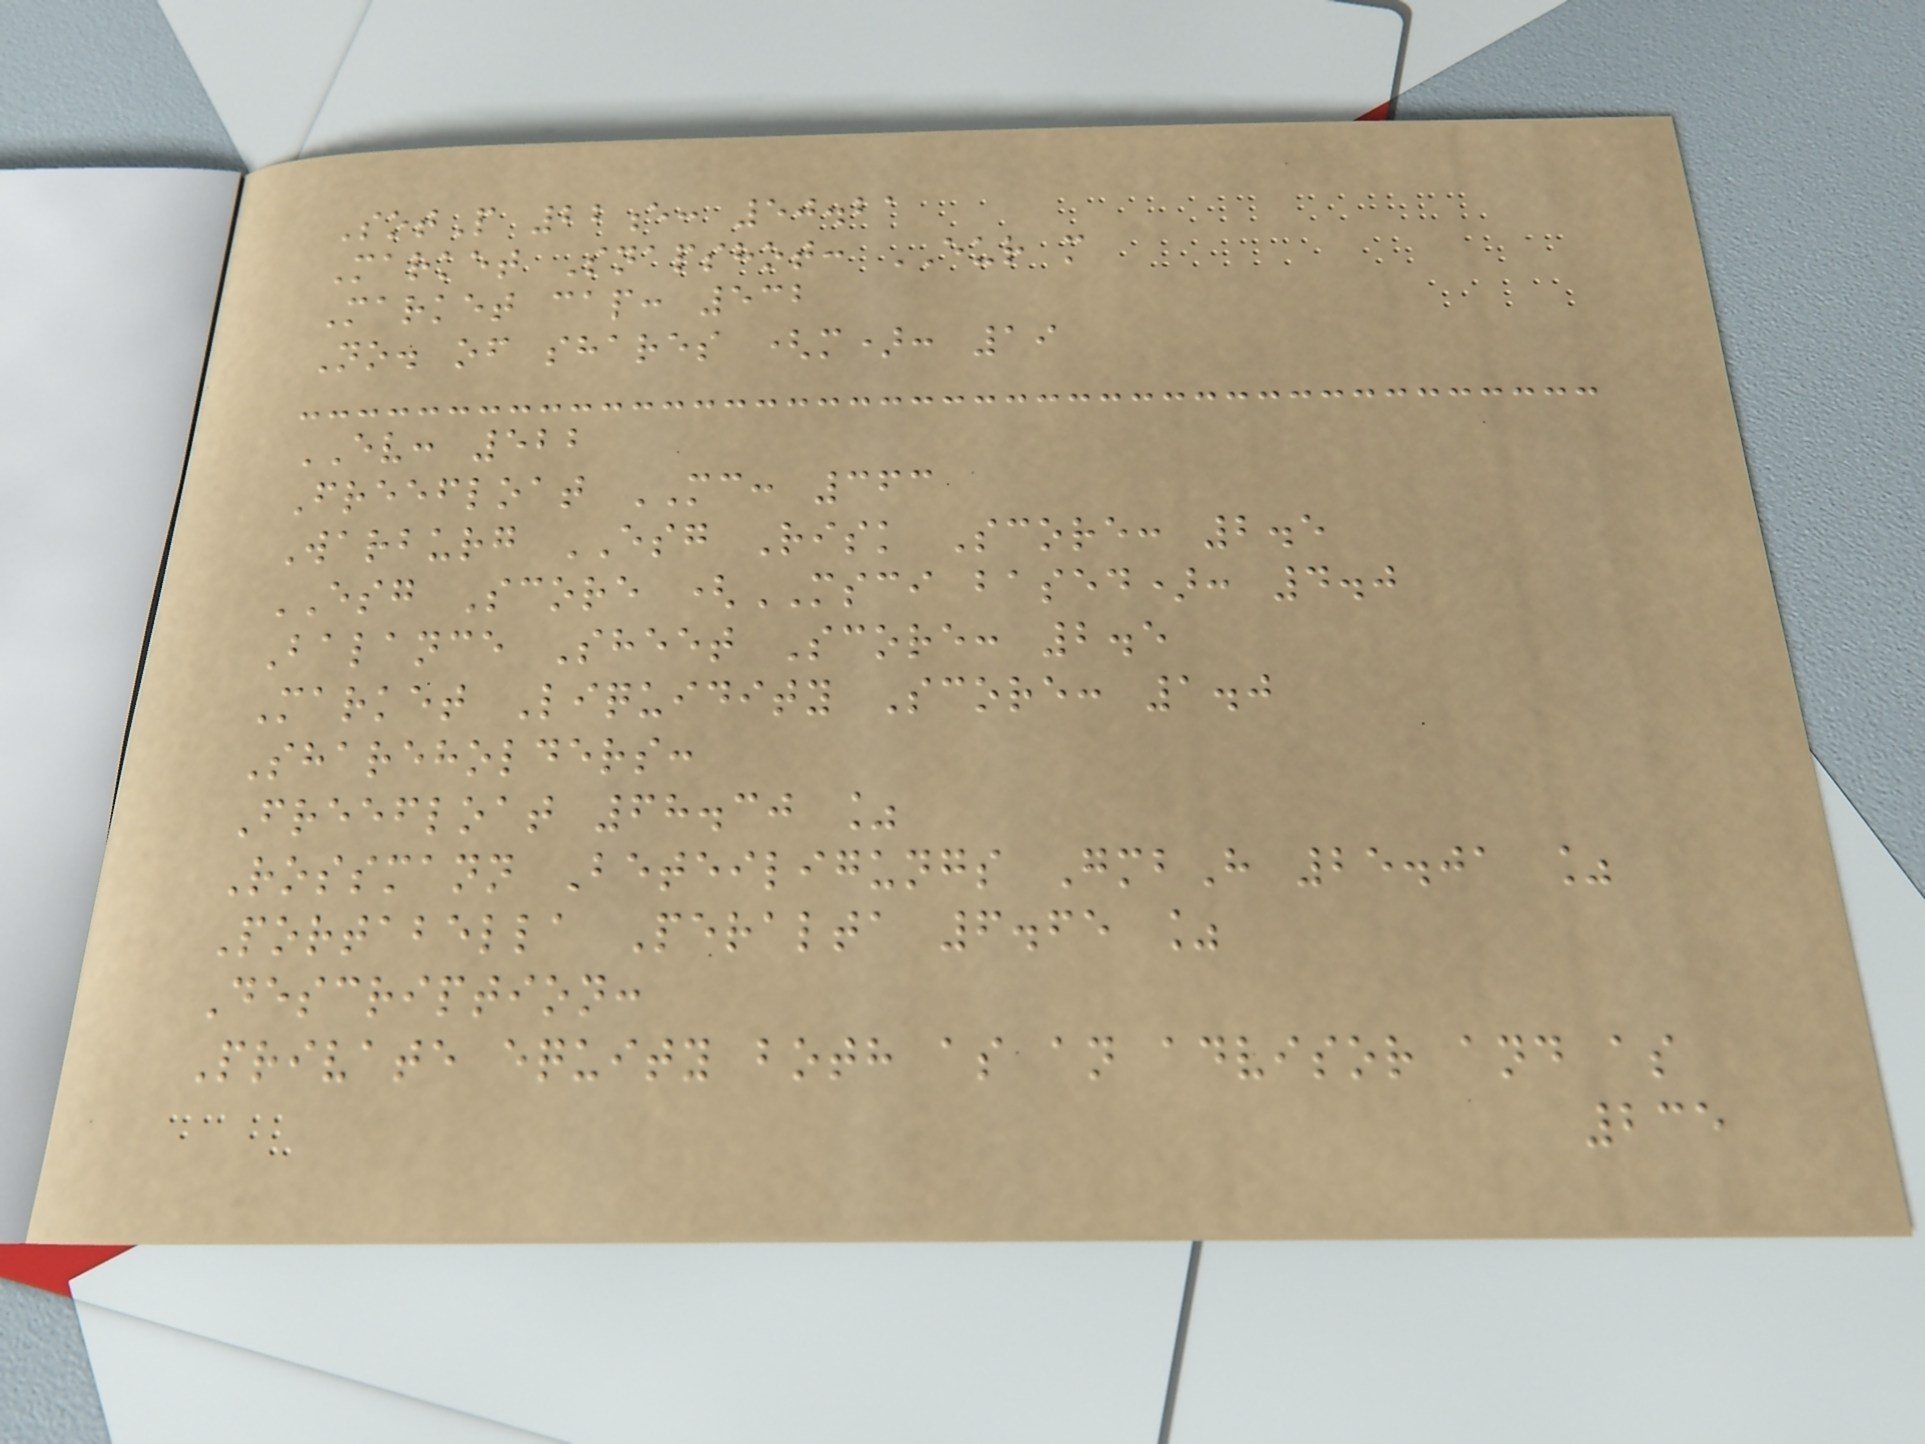SotP 22e: 50.21
Market Snapshot: EUR m
Market cap: 532
No. of shares (m): 19
EV: 522
Freefloat MC: 363
Warburg ESG Risk Score: 2.5
ESG Score (MSCI based): 4.0
Balance Sheet Score: 2.5
Market Liquidity Score: 1.0
Shareholders:
Freefloat 68.30 %
Rossmann Beteiligungs GmbH 25.01 %
Portabella Peralta 6.65 %
Description:
Private equity both as an advisor and as
235
